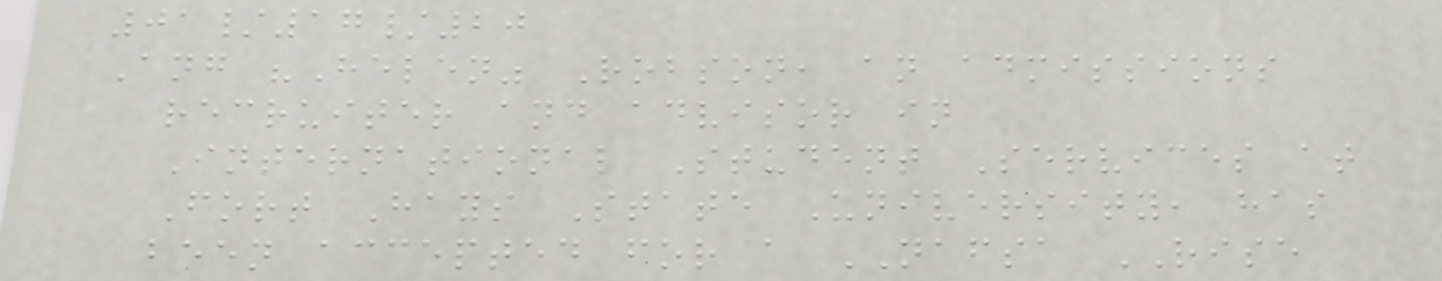01/17/20
Ang "Helen" Robson, an admissions
recruiter and advisor in
International Student Services at
Fort Hays State University, has
been accepted for a NAFSA RISE
